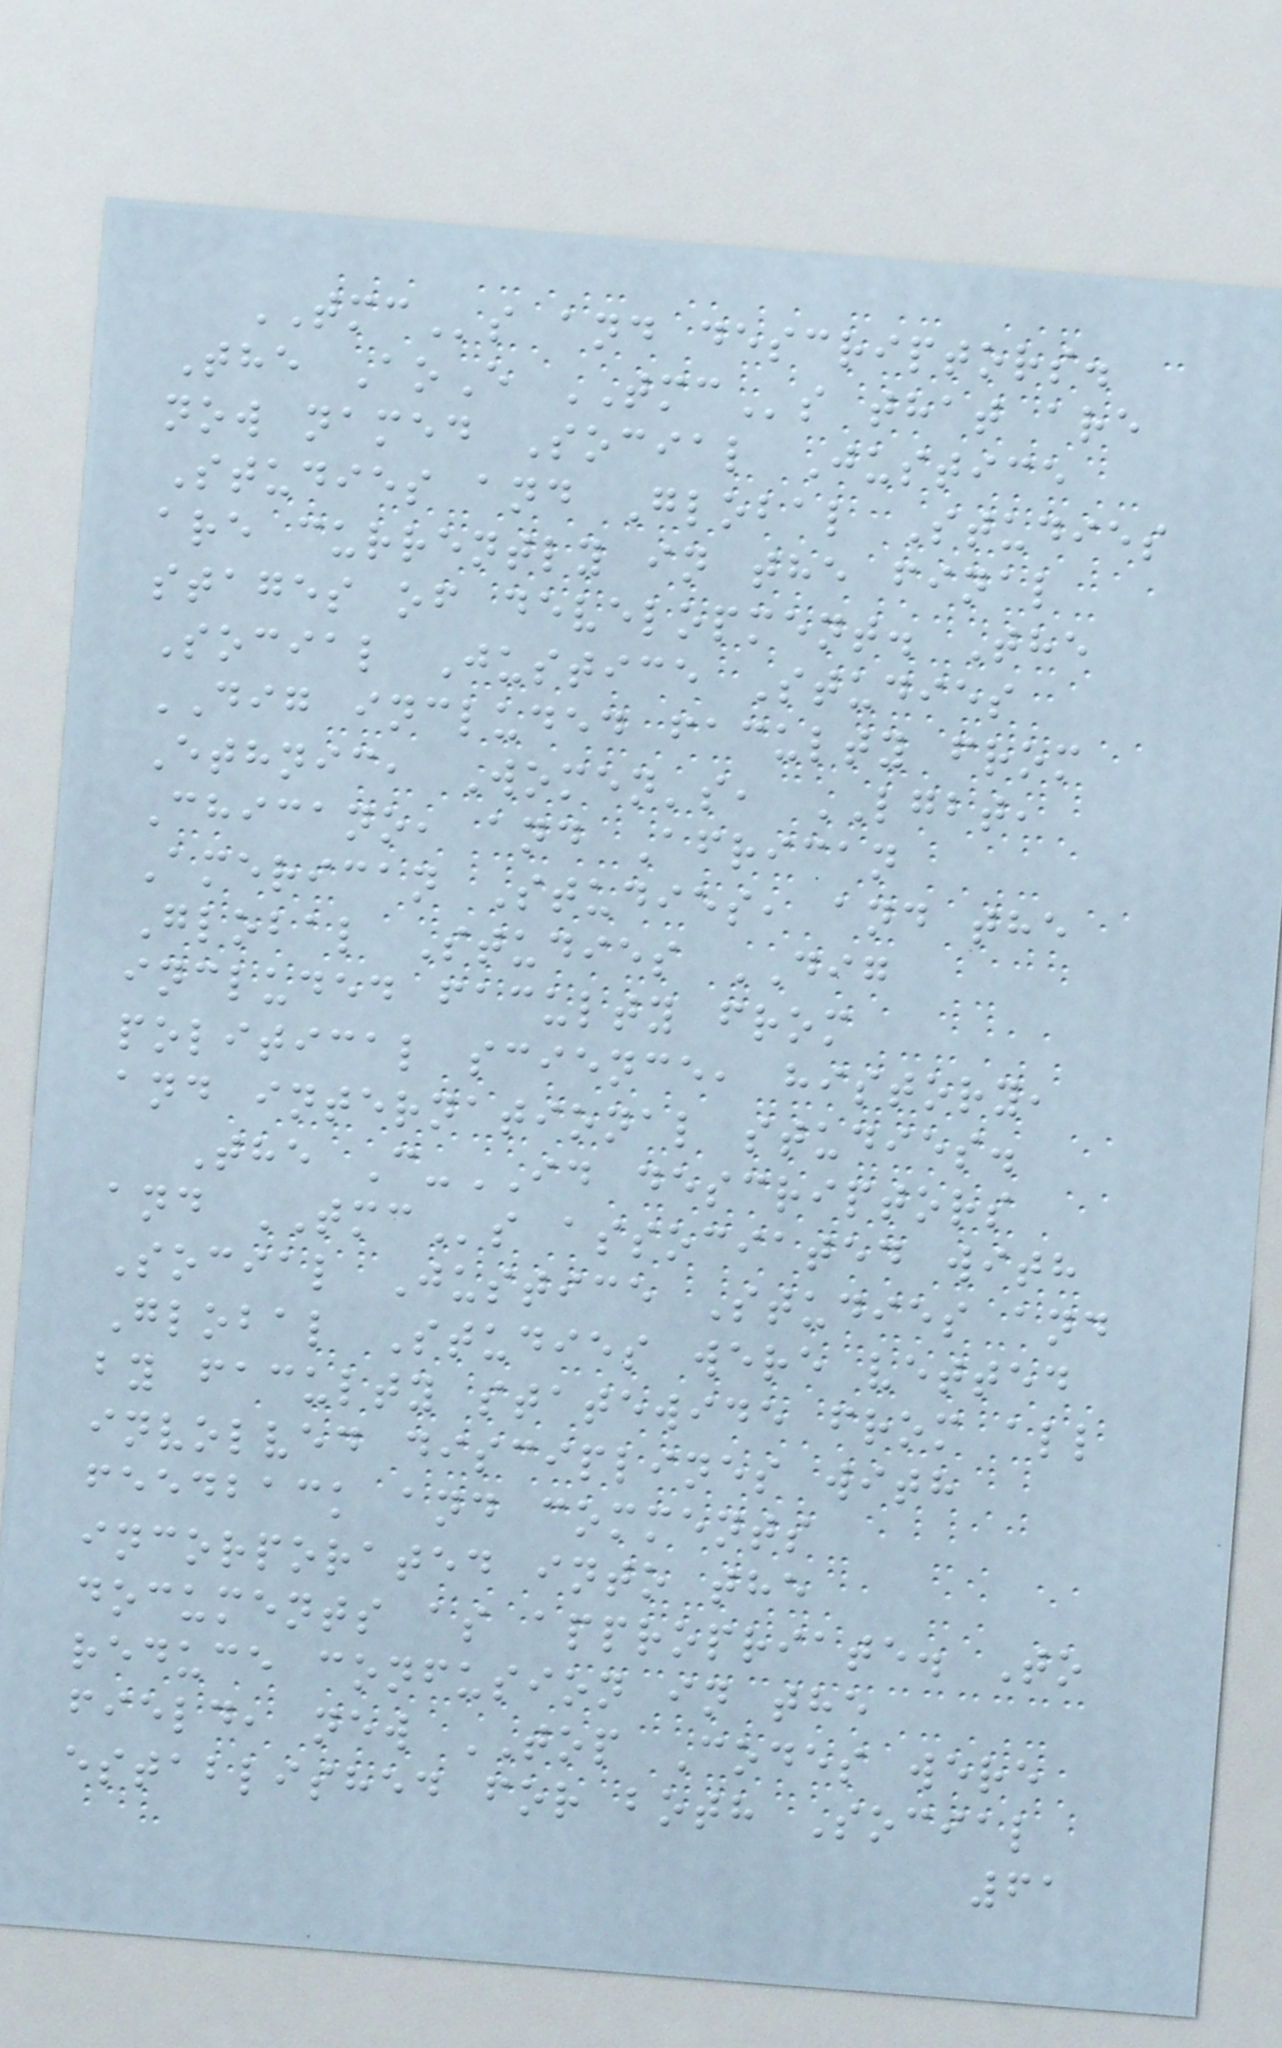TMCs and descriptors.
The AoE TMCs that are
now named Social Justice
Studies and Global Studies
are currently in the final
stages of development. The
Social Justice Studies
DIG included faculty from
Ethnic, Women's, LGBT,
Chicano, and African
American Studies, and the
Global Studies DIG
included faculty from
political science, history,
and international studies.
The C-ID descriptors
and TMCs associated with
Social Justice Studies and
Global Studies were vetted
by faculty statewide from all
involved disciplines with
feedback and comments
incorporated into the
documents as appropriate. To
reduce confusion in the
field, new TOP Codes were
established for both Social
61
